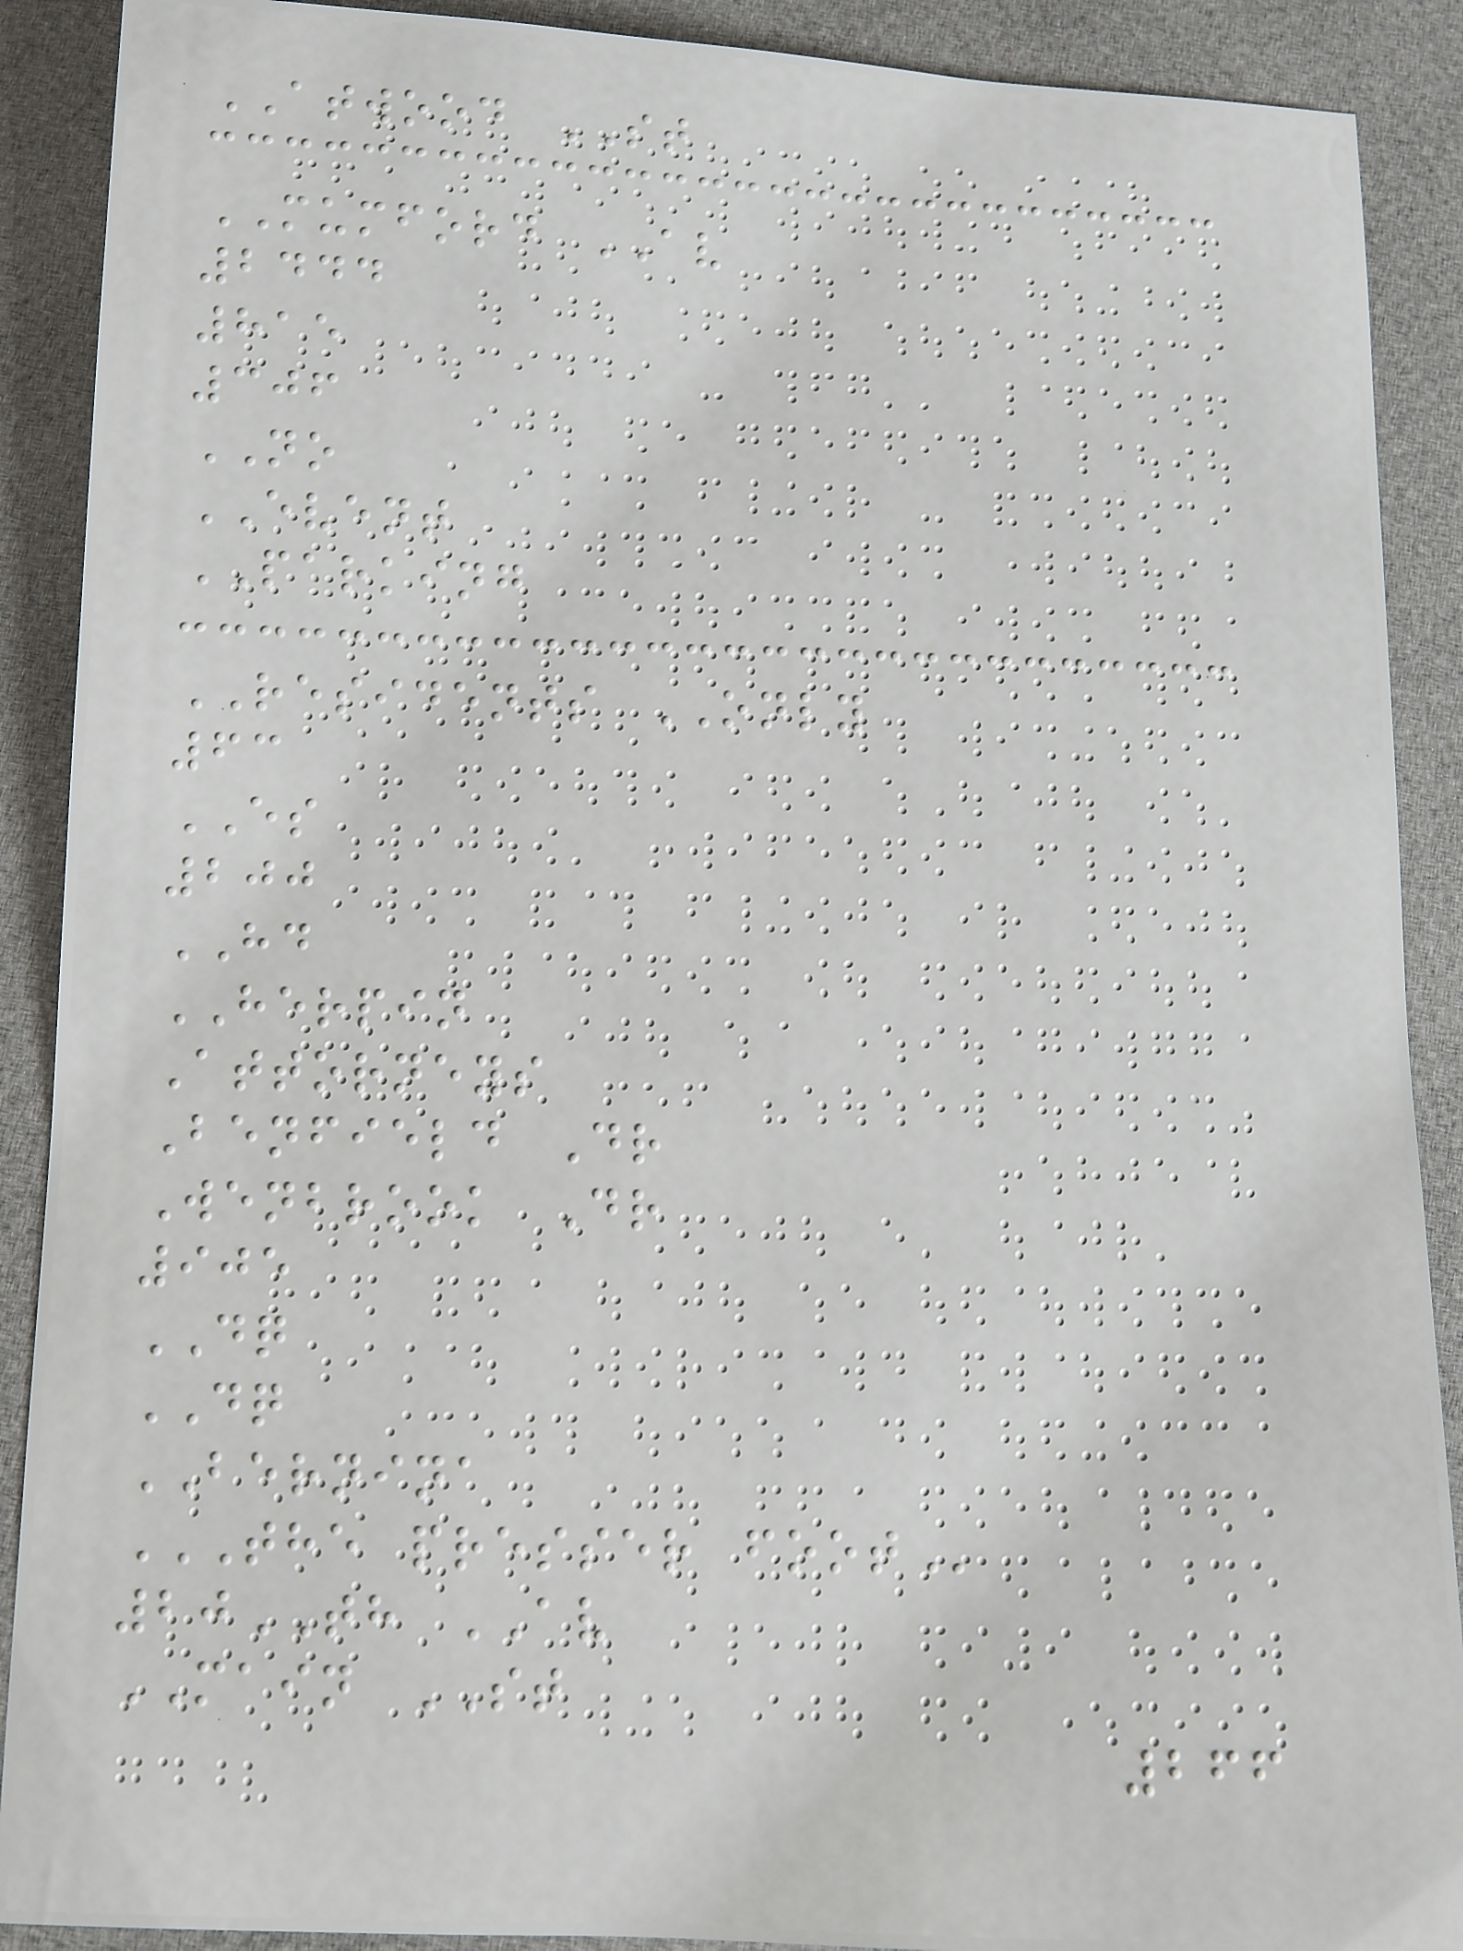ATWOOD ST
MUMFORD AV
2444
815
306
NO
EVENT
PARKING
RESIDENTS ONLY
63
ES
200
HD
HERPIN
Attorneys
Benfield Dr
Wenbrook Dr
905
DQ
DQ
BERNINA
THE PRESSER FOOT
20TH AV
MAIN ST
266
